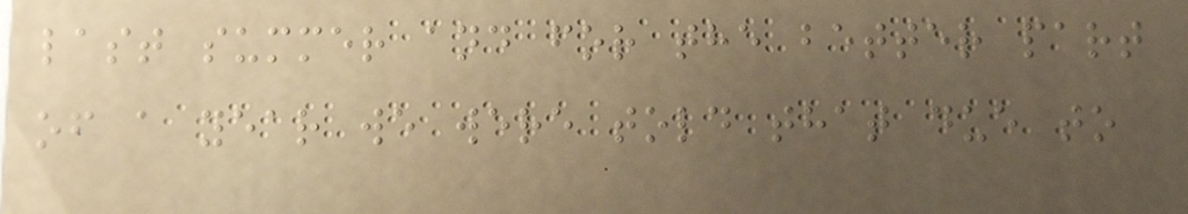last summer and for the better part
of a year we were told that due to
